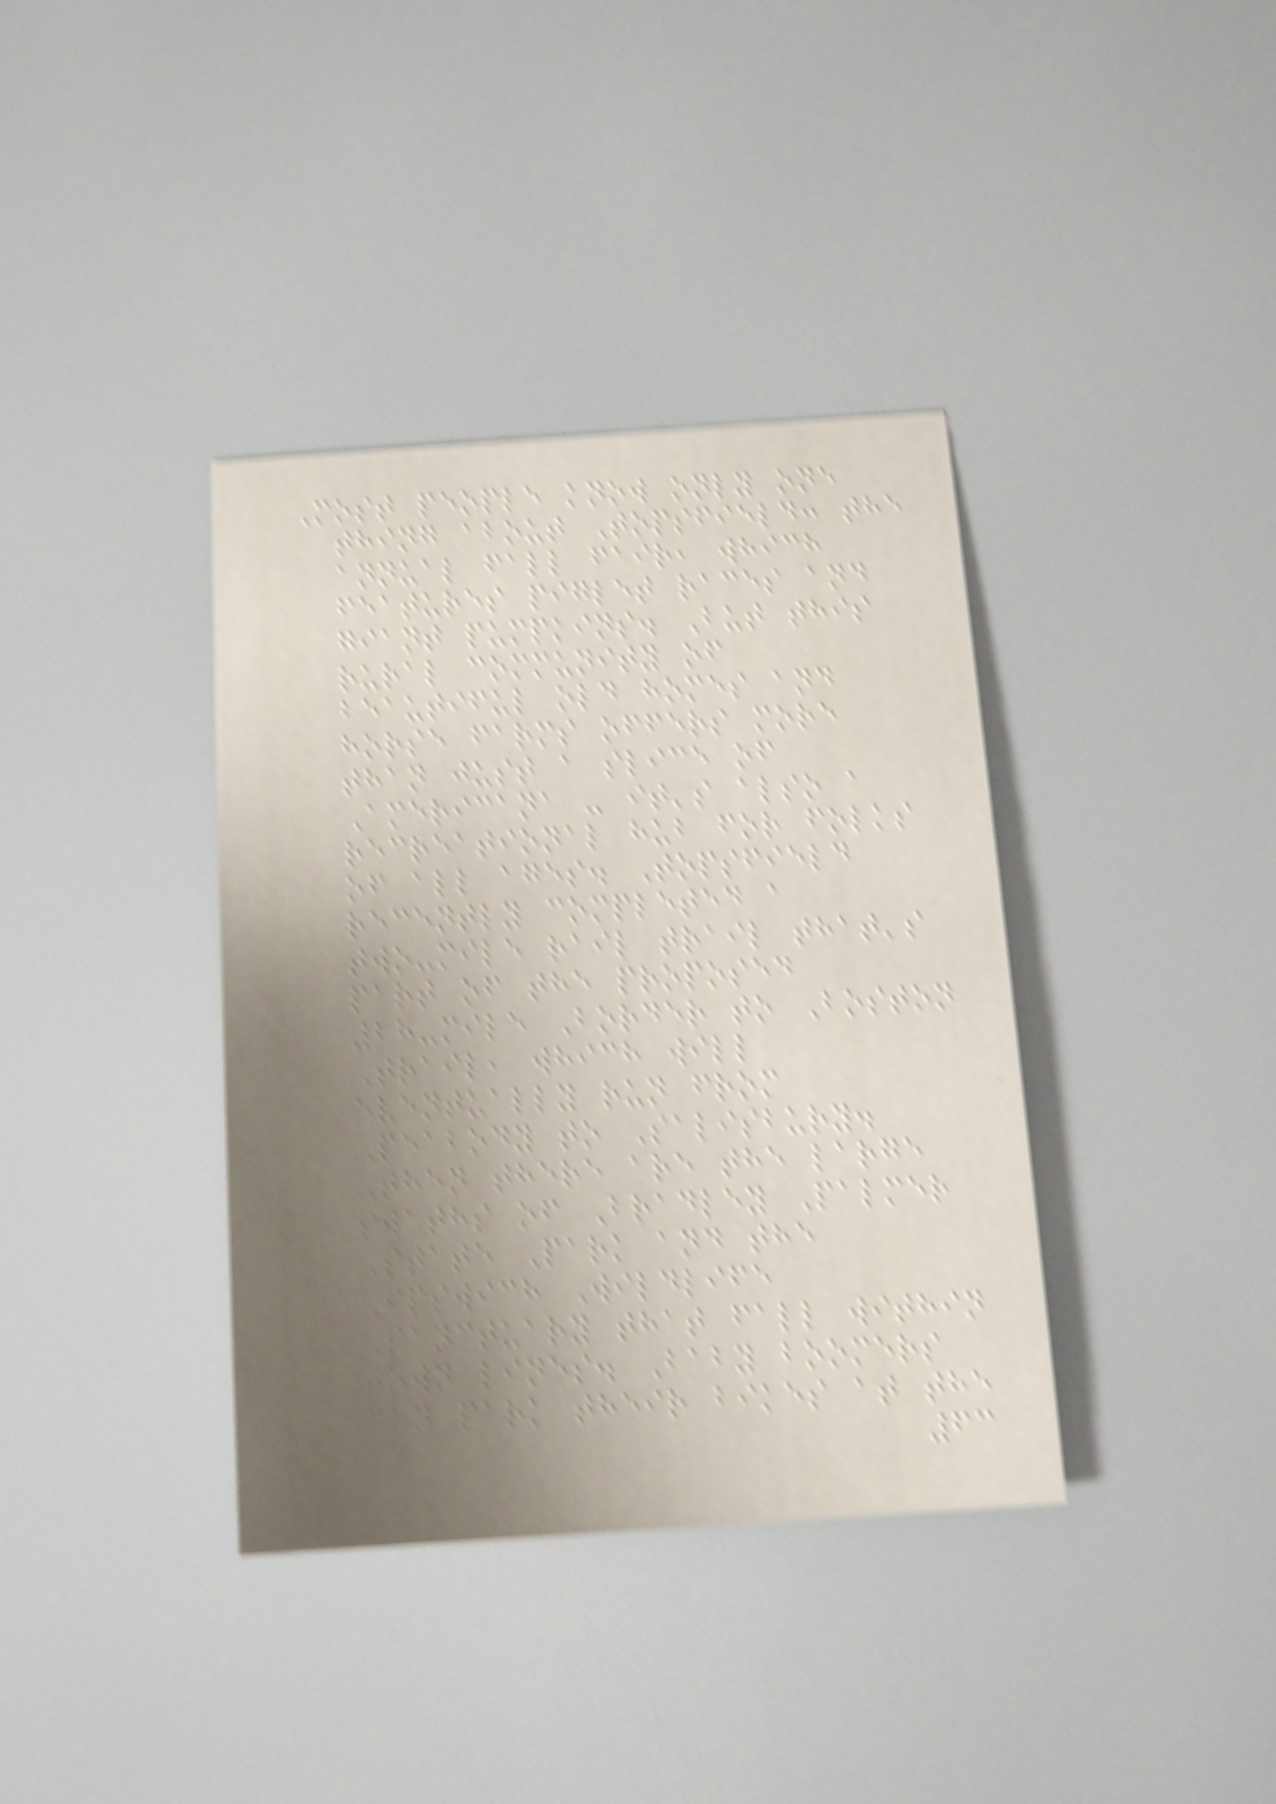Most people know only one
thing about Topsfield: the
annual fall fair, which
features piglet races and
giant pumpkins. But this
rural community of
beautiful old homes and
horse farms offers more
than just a slice of
Americana - it's also a
recreational hub for folks
of all ages. Topsfield
recently completed a
two-mile rail trail that's
part of the proposed
28-mile Border to Boston
Trail, which will
eventually run from
Peabody to Salisbury.
Then there are the large
swaths of Bradley Palmer
State Park and the
Ipswich Wildlife
Sanctuary that fall within
town lines. Baby boomers
can park their bikes at the
63
